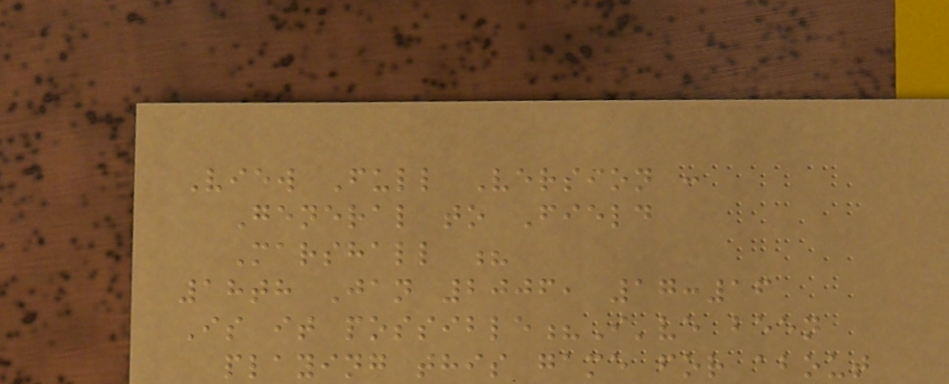View Full Version :
General to Field
Marshall ?
18th Jan 2006, 17:16
Is it possible?I've been
playing this game for about
